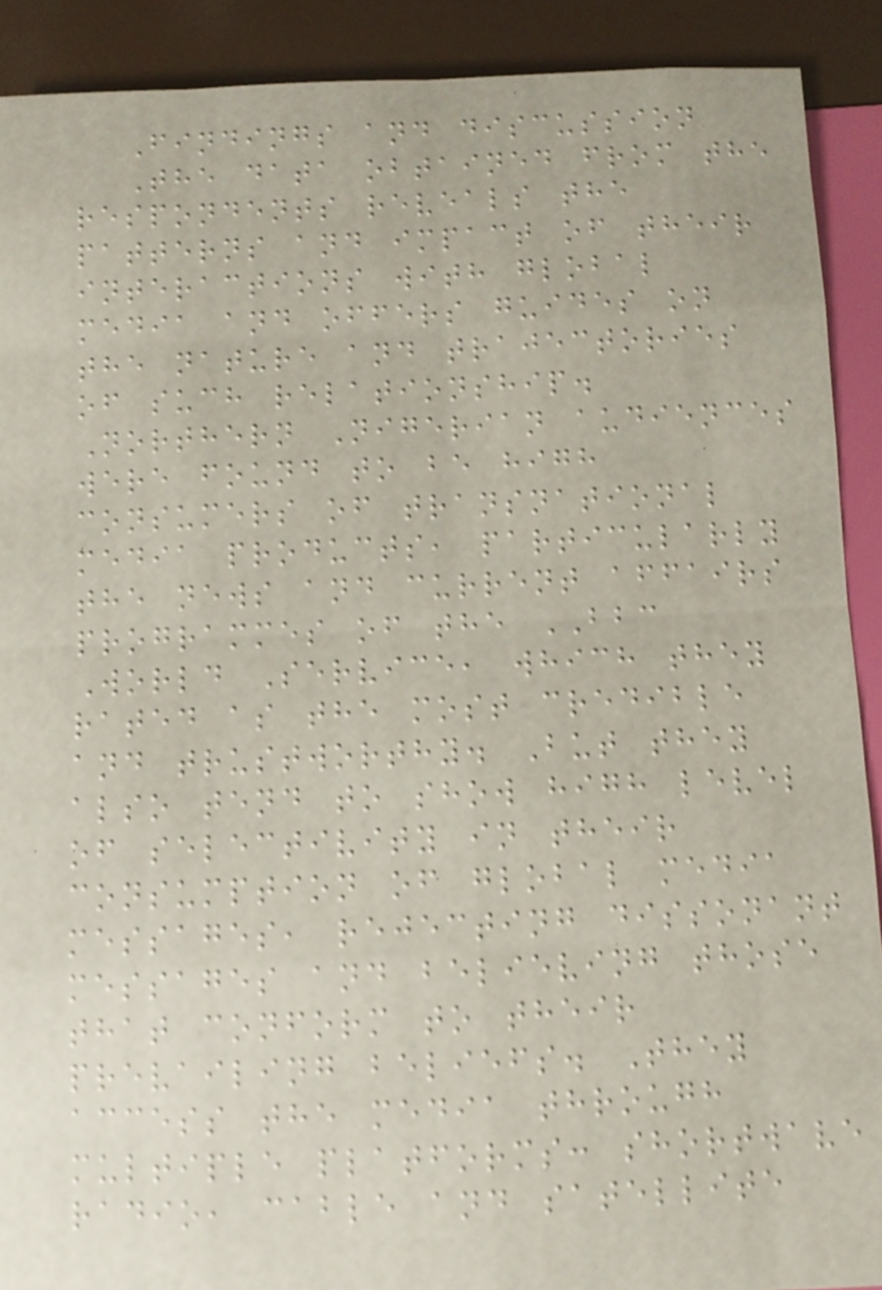Findings and discussion
The data obtained from the
respondents reveals the
patterns and impact of their
interactions with global
media and offers guides on
the nature and trajectories
of such relationship.
Northern Nigerian audiences
were found to be high
consumers of transnational
media products, particularly
the news and current affairs
programmes of the BBC
World Service, which they
rated as the most credible
and trustworthy. But they
also tend to show high level
of selectivity in their
consumption of global media
messages, rejecting dissonant
messages and believing those
that conform to their
prevailing beliefs. They
access the media through
multiple platforms: shortwave
radio, cable and satellite
